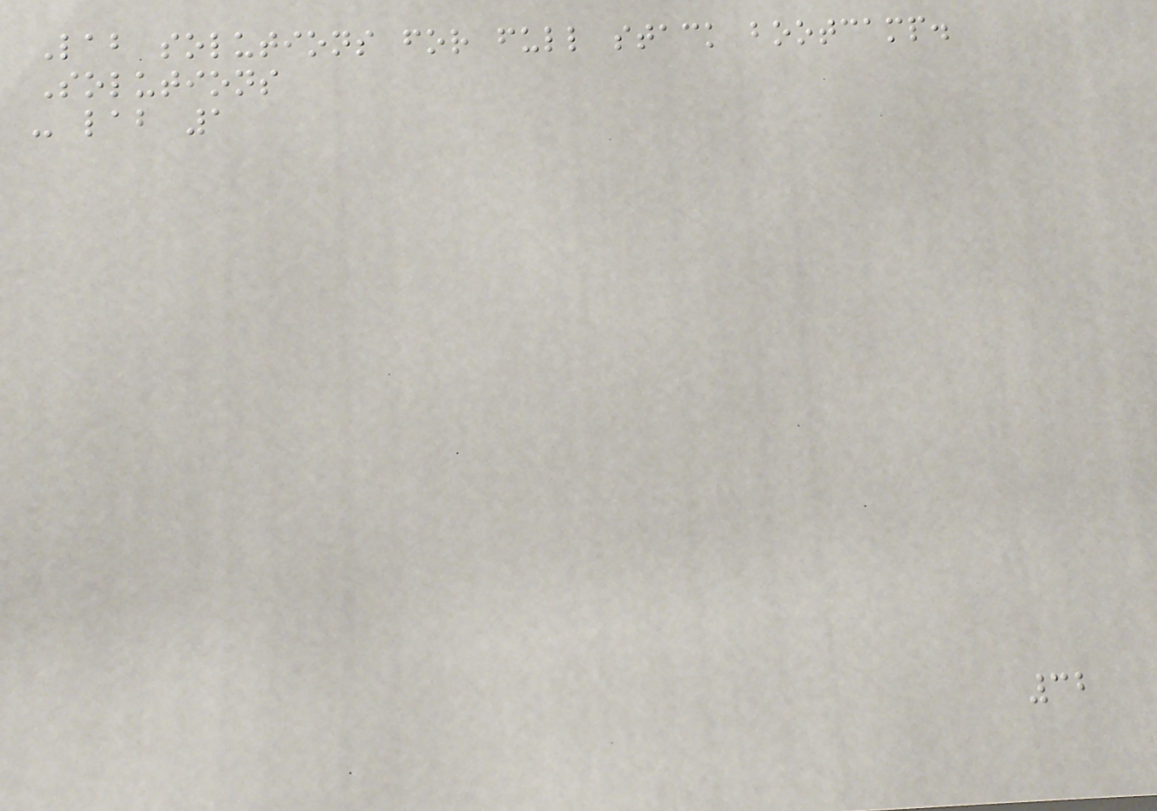Lab solutions for full stack bootcamp.
Solutions
- lab 1
32
